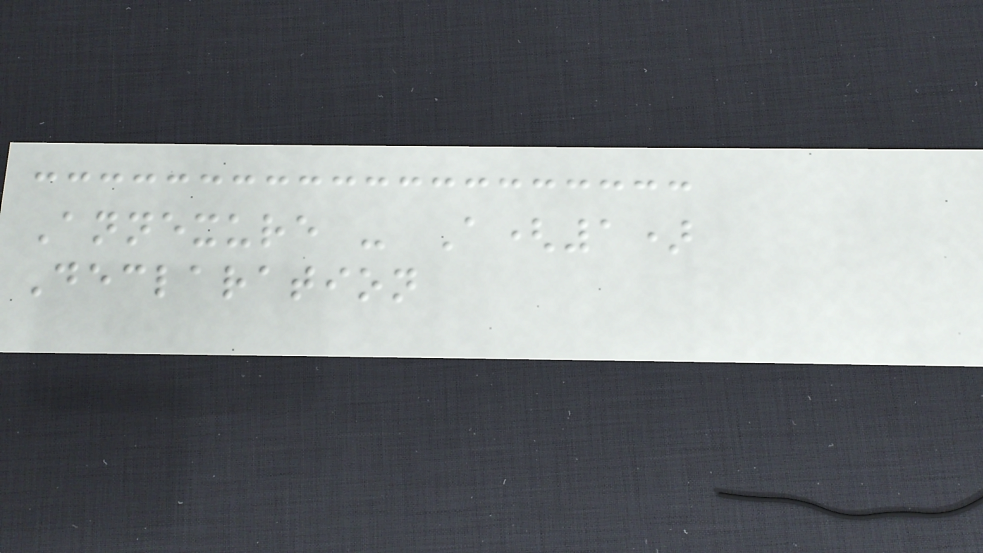Annexure - A(1)
Declaration
